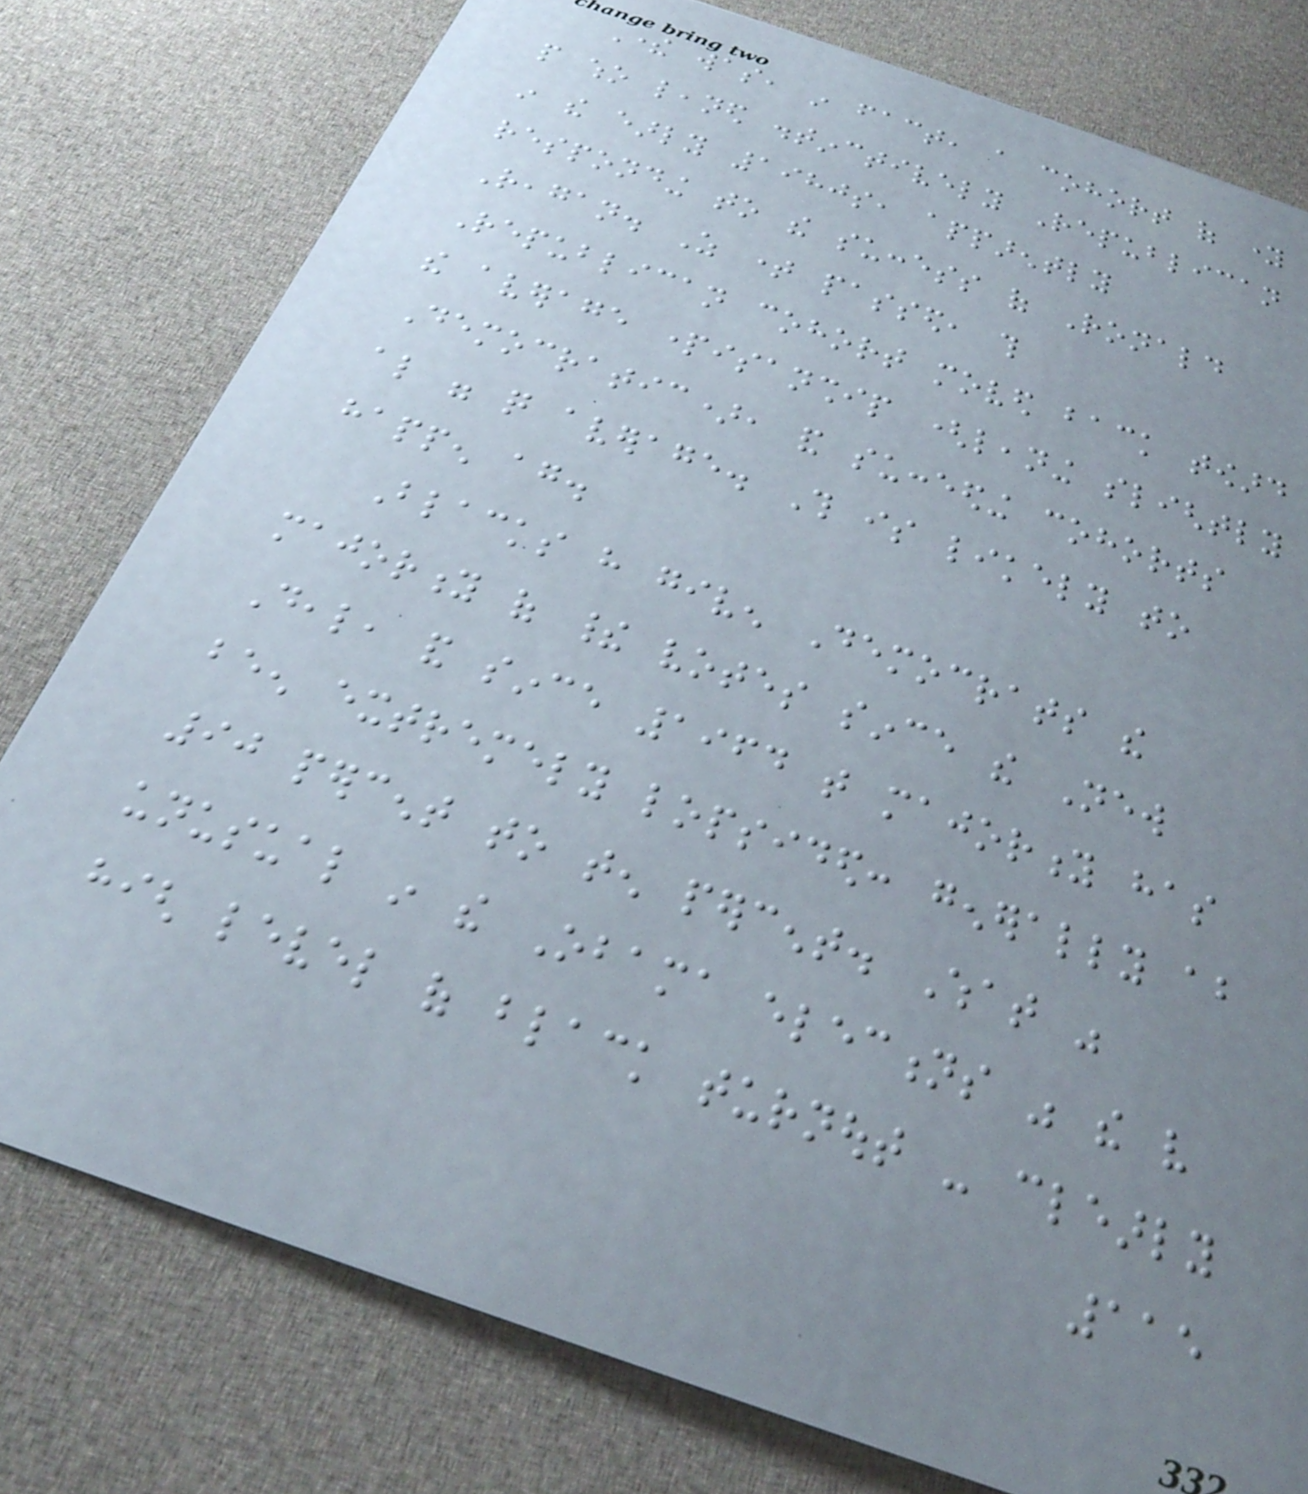There was, in fact, a cohort of young
people who leaned distinctively Republican
in the early 1980s, apparently
responding to the success of Ronald
Reagan. As time passed, this
Republican cohort moved back toward
the average partisanship (leaning slightly
Democratic), and succeeding cohorts
also were quite average. This is likely to
happen again.
Blacks have given Democrats the
majority of their votes since the New
Deal, and since 1964 that majority has
been extremely lopsided: generally about
90 percent to ten percent. What was
unusual in the Obama elections was the very
high level of black turnout - clearly
115
